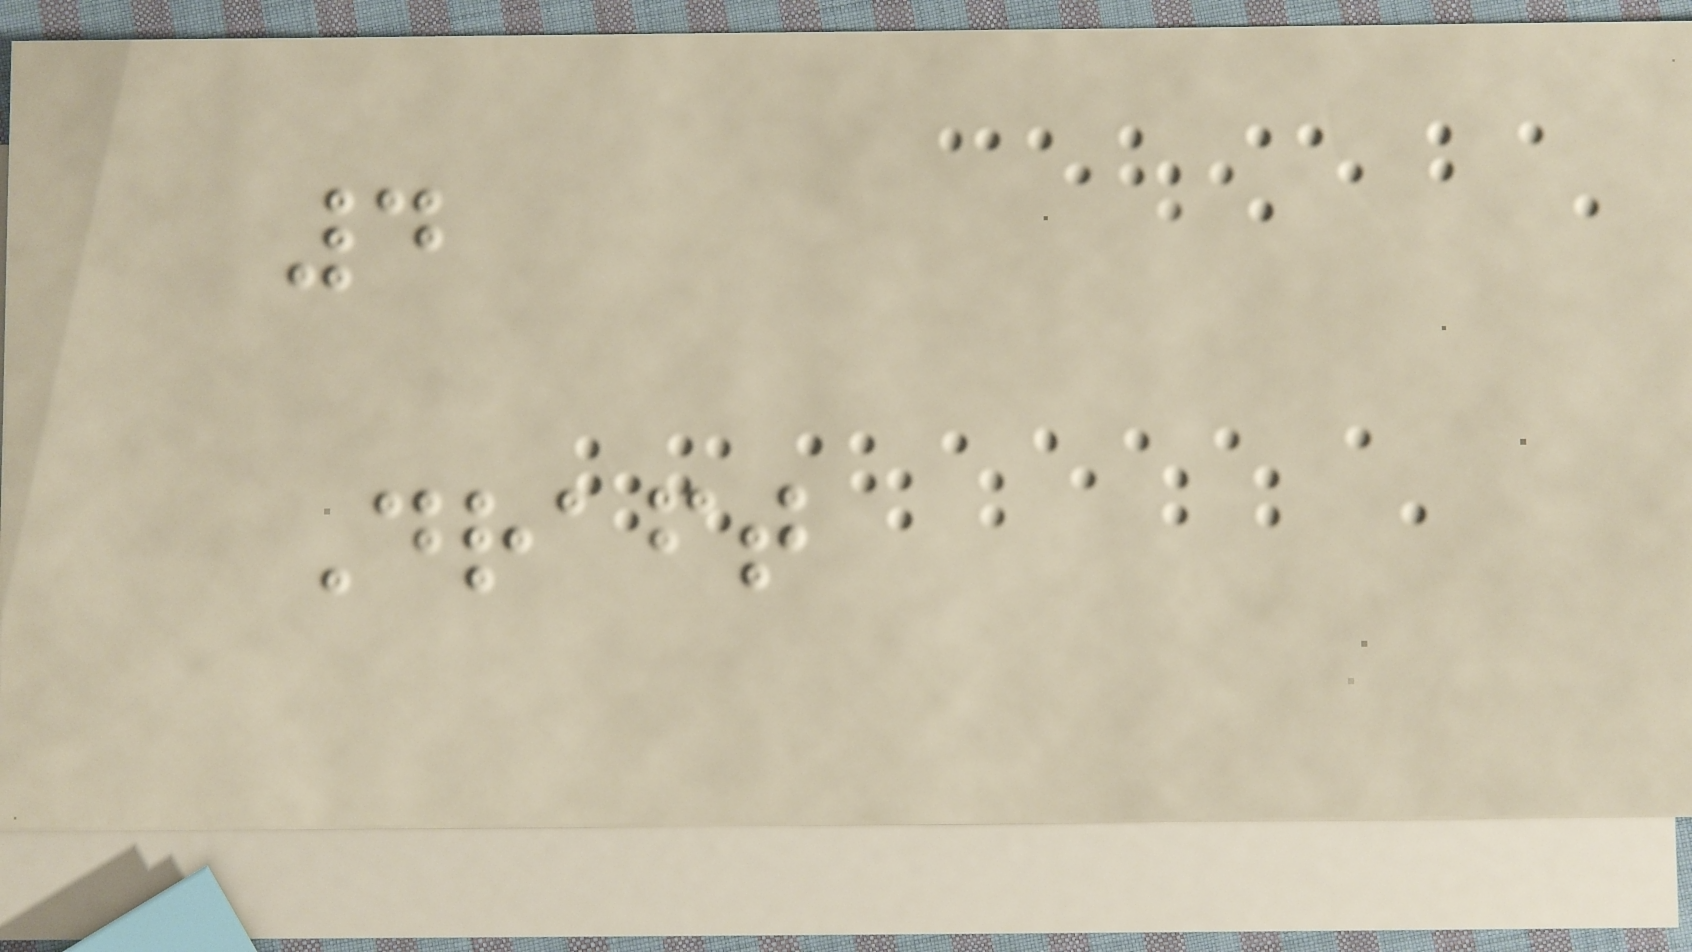4
Draft
